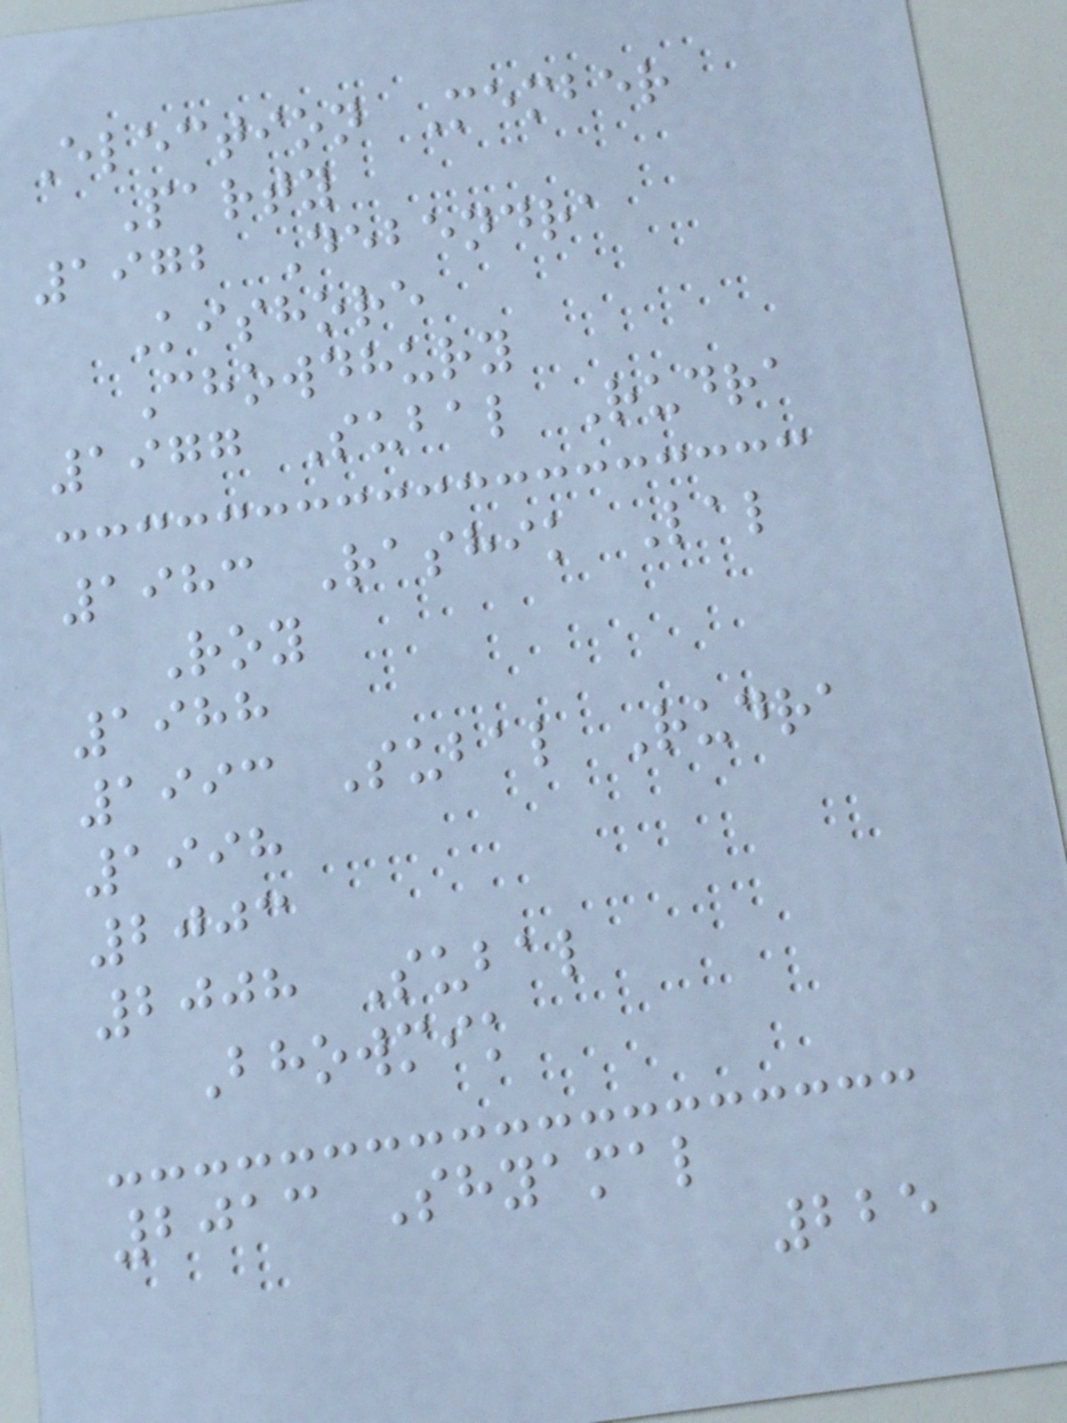Election Member
Party
1972 Debendra
Kishore
Chowdhury
1977 Subal Rudra
1983 Rashik Lal
Roy
1988
1993 Subal Rudra
1998
2003
2008 Subal
Bhowmik
2013 Shyamal
225
